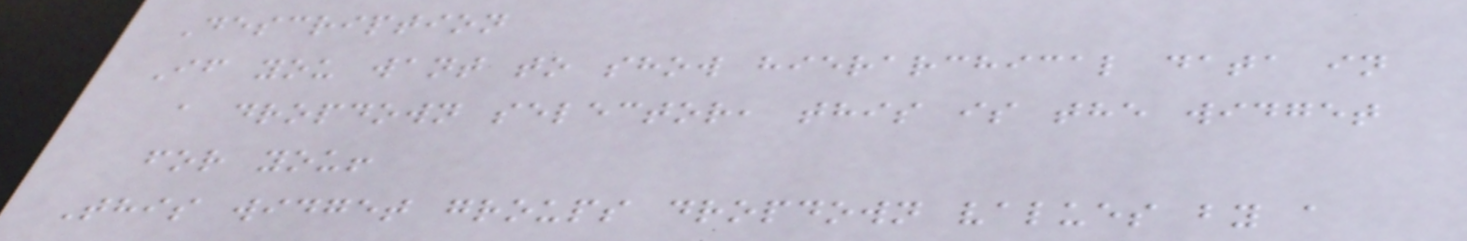Description
If you want to show hierarchical data in
a dropdown selector, this is the widget
for you!
This widget groups dropdown values by a
